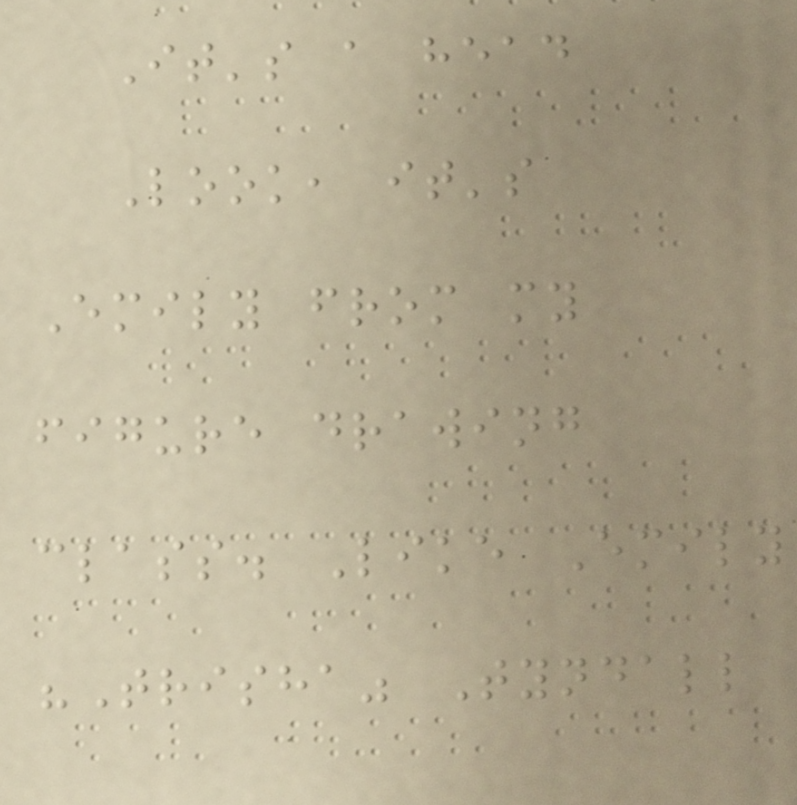It's a head
Look, it's
Emily from my
figure drawing
class. Like Emily
"Trisha" Tyndall
